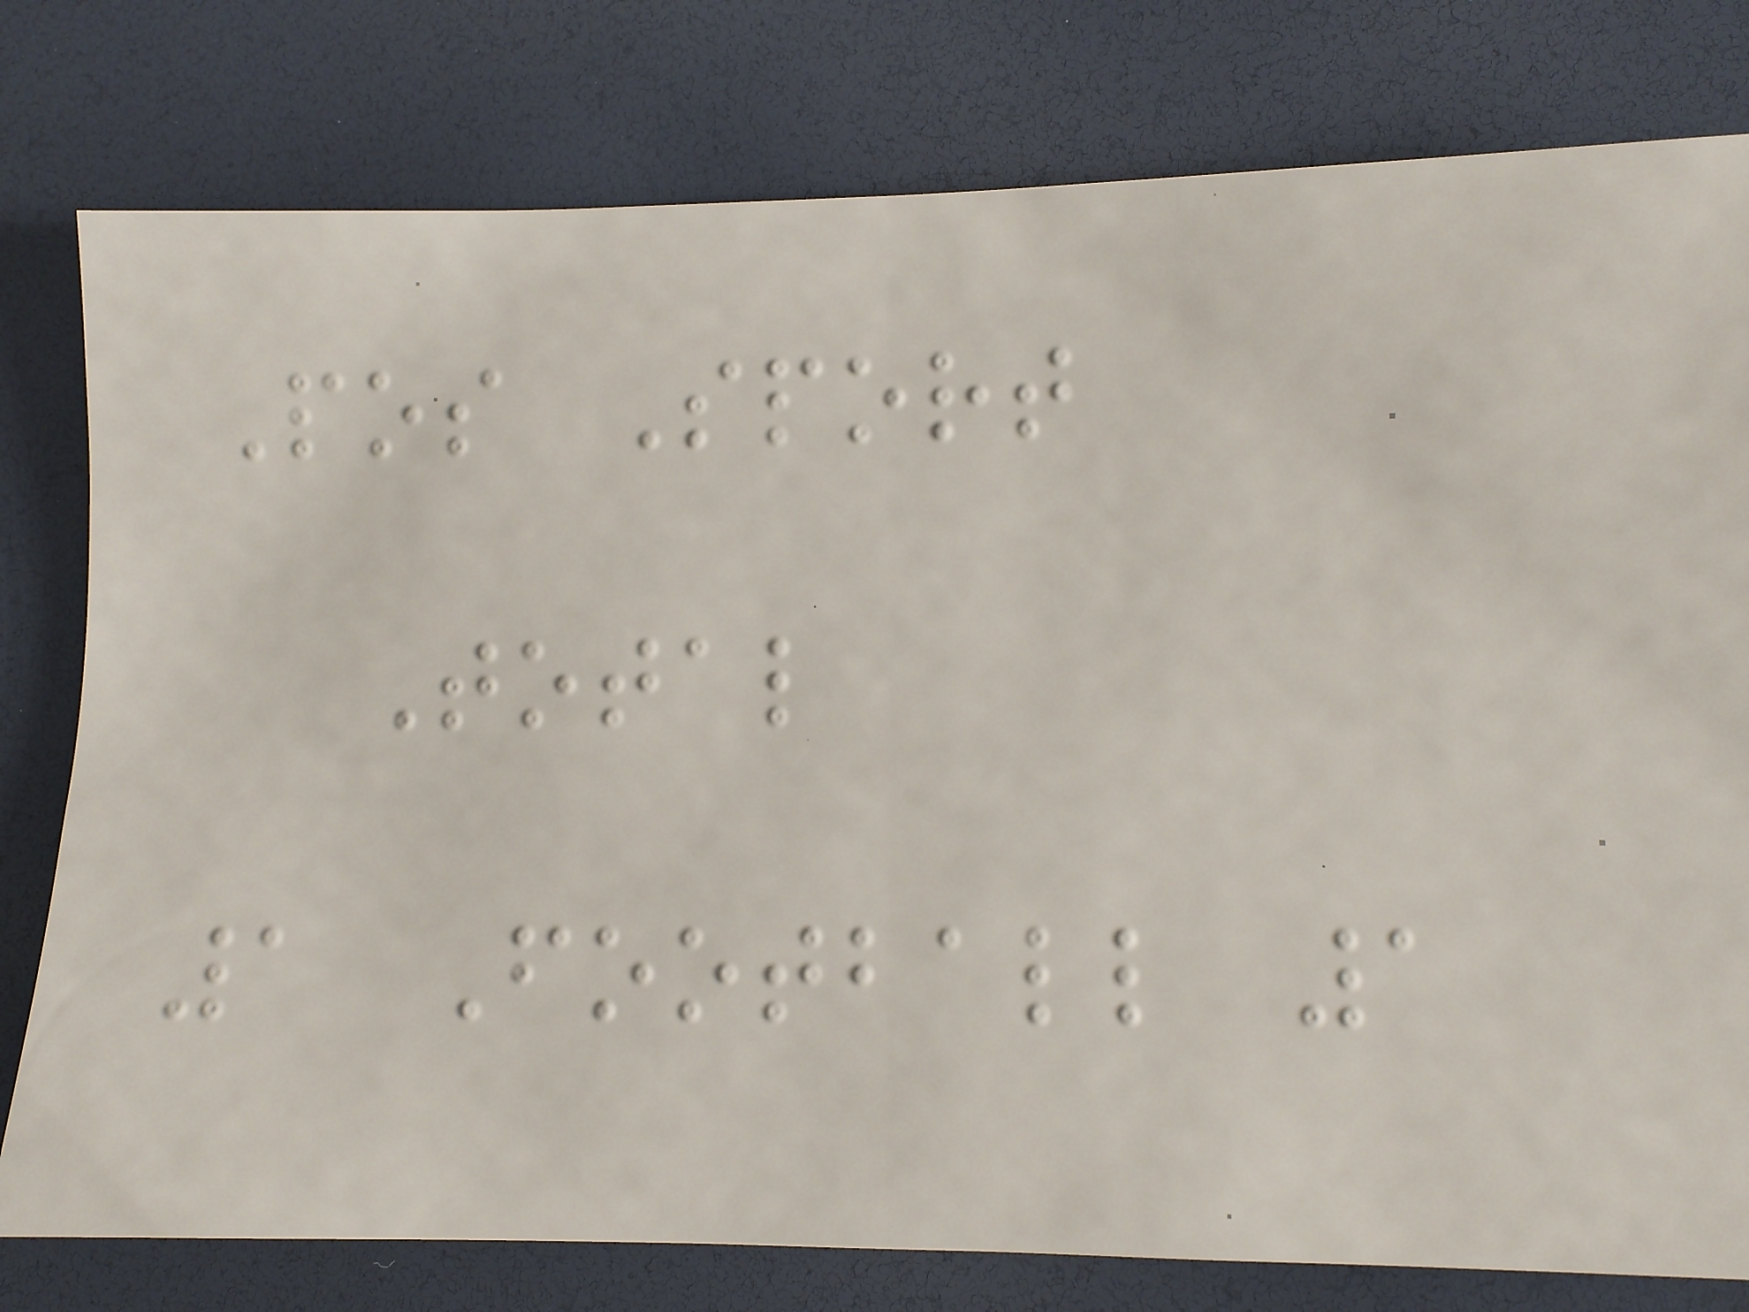Pos Sport
Total
1 Football 1
